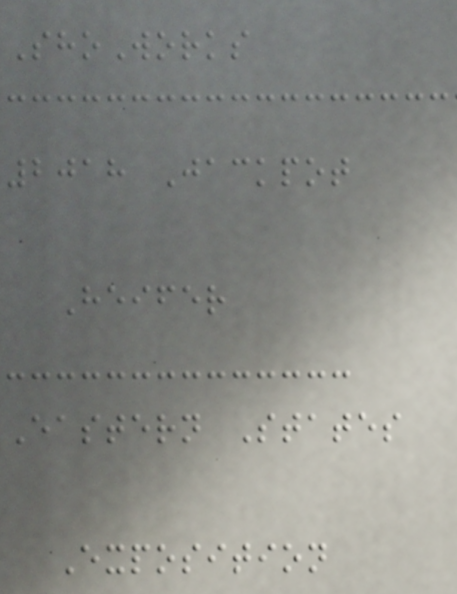ShoWorks
2018 Jackpot
Heifer
Eastern States
Exposition
